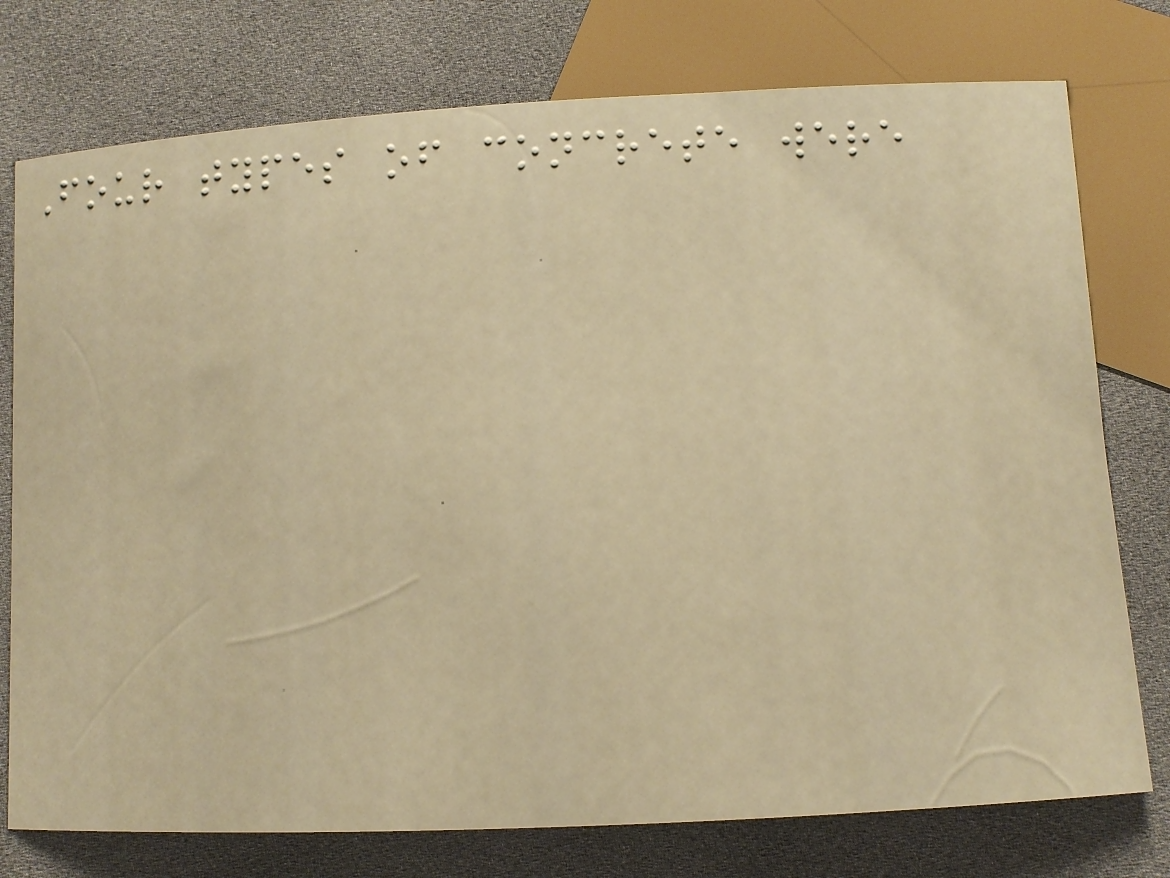Four types of concrete were
